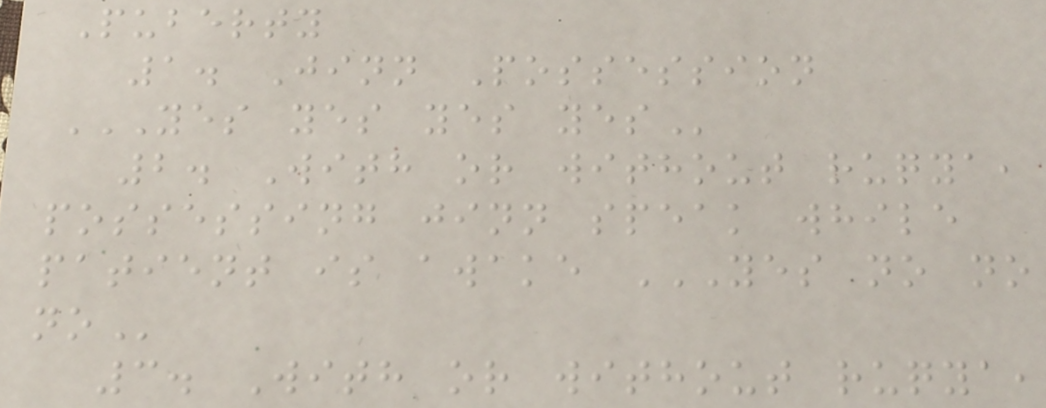Puberty
1. Jinn Possession
YES YES YES YES
2. With or without ruqya,
possessing jinn speak while
patient is awake YES NO NO
NO
3. With or without ruqya,
